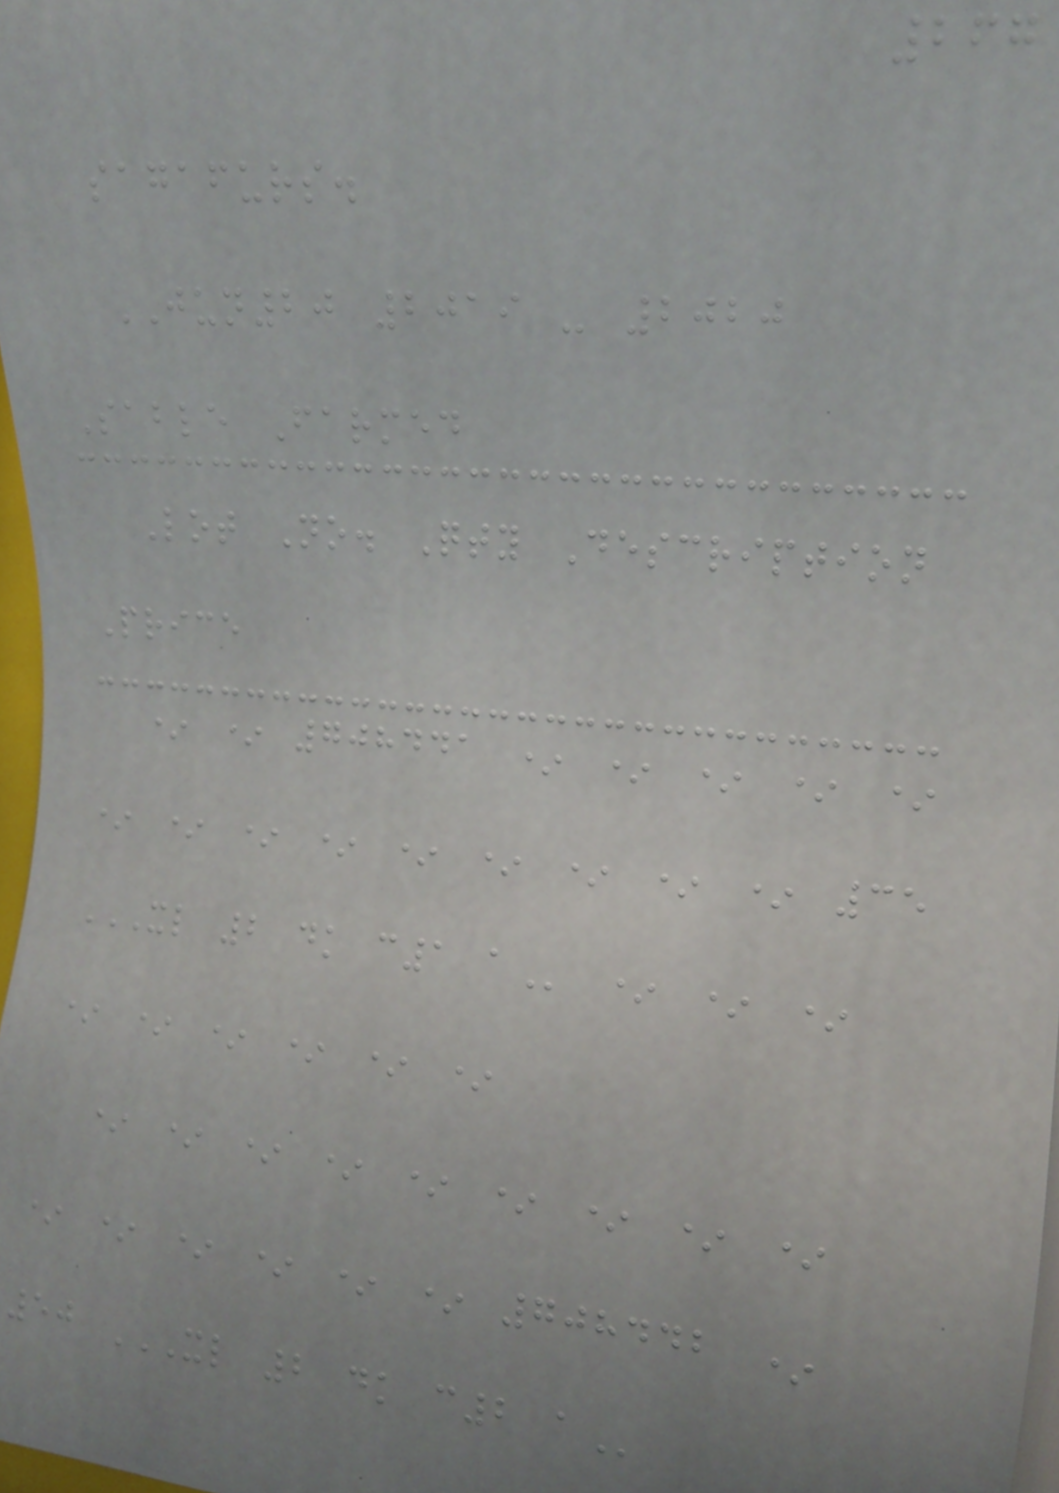267
sagafurs.
JUN20 2019 - 2020
Sable Farmed
Lot No. Qty Description
Price
* * 708441 * * * * *
* * * * * * * * * 35
XL 2 DK C1 A * * *
* * * * * *
* * * * * * * * *
* * * * * * 708442 *
50 XL 2 DK C2 A
